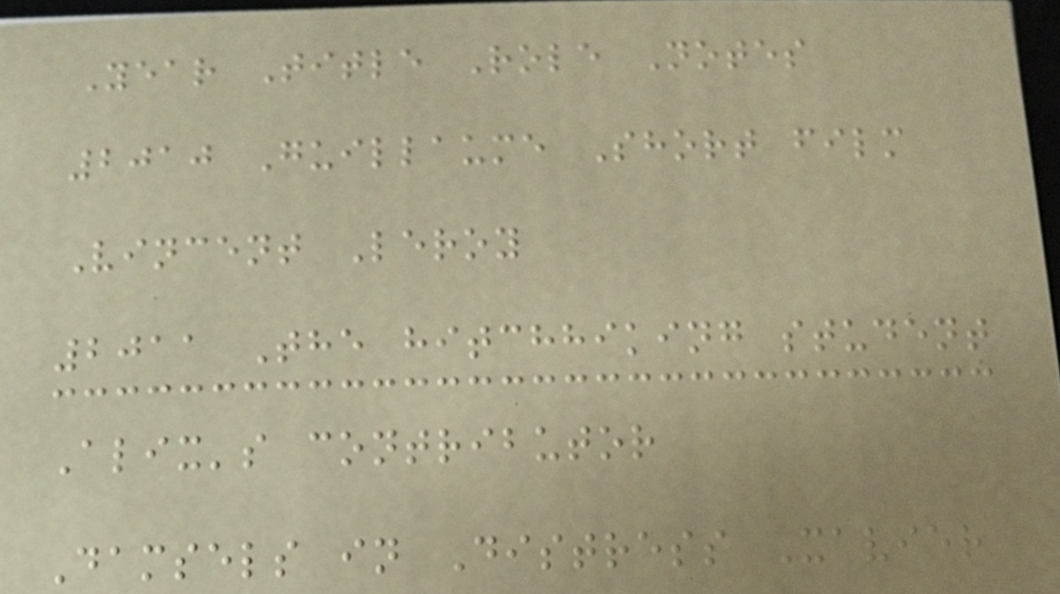Year Title Role Notes
2010 Guillaume Short film
Vincent Leroy
2011 The hitchhiking student
Alix's contributor
Damsels in Distress Xavier
